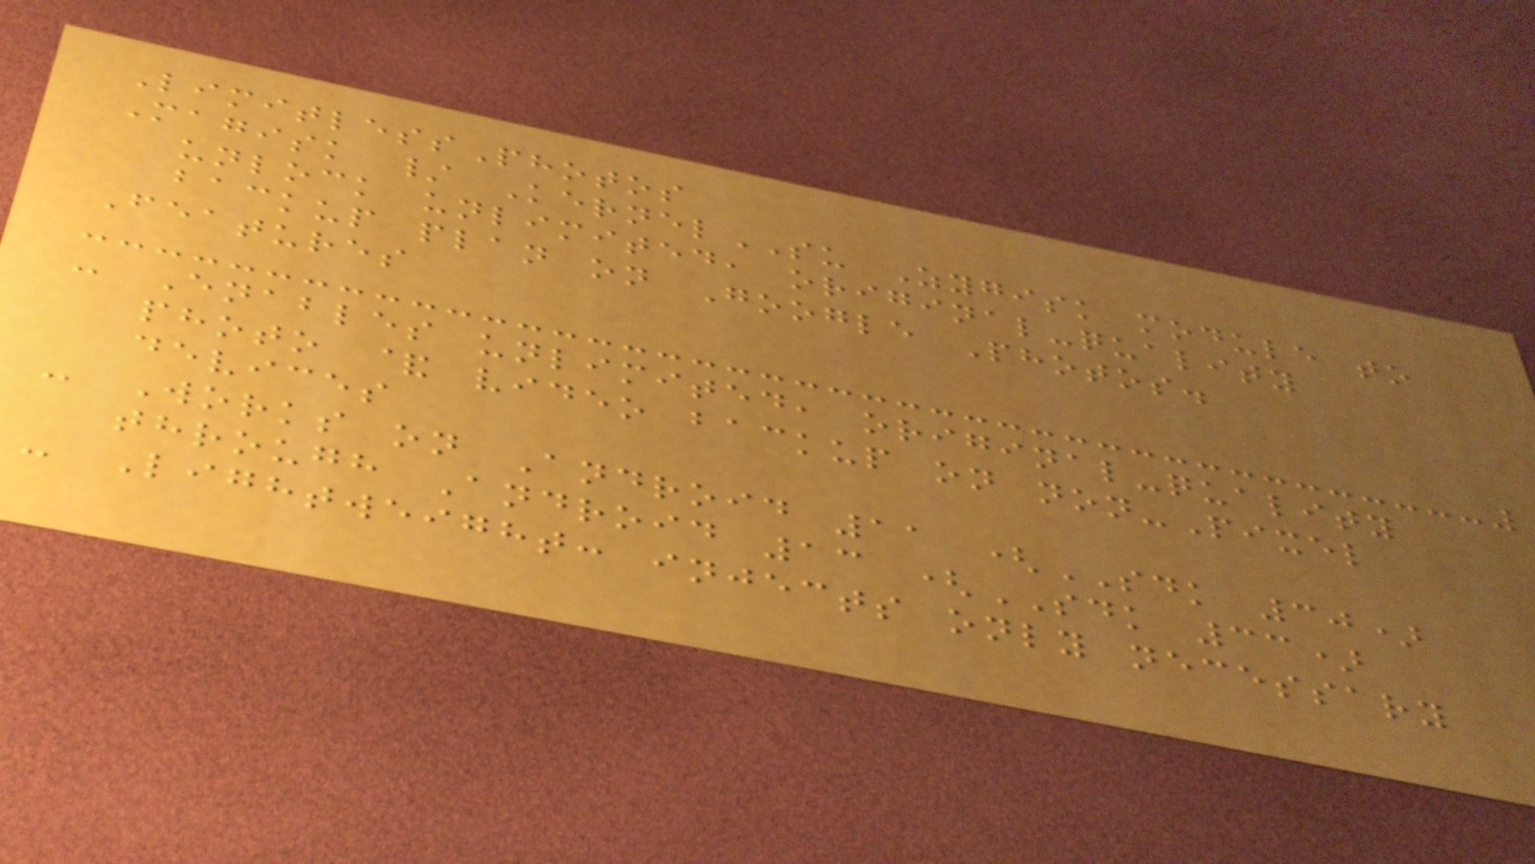LimitlessPhotos
Magisk / KernelSU Zygisk module to
unlock unlimited, original-quality
backup plan on Google Photos.
Features
- Enables unlimited, original-quality
photo & video backup on non-Pixel
devices
- Works on Android 11 (SDK 30)
through Android 13 (SDK 33)
- Lightweight: injects only necessary
